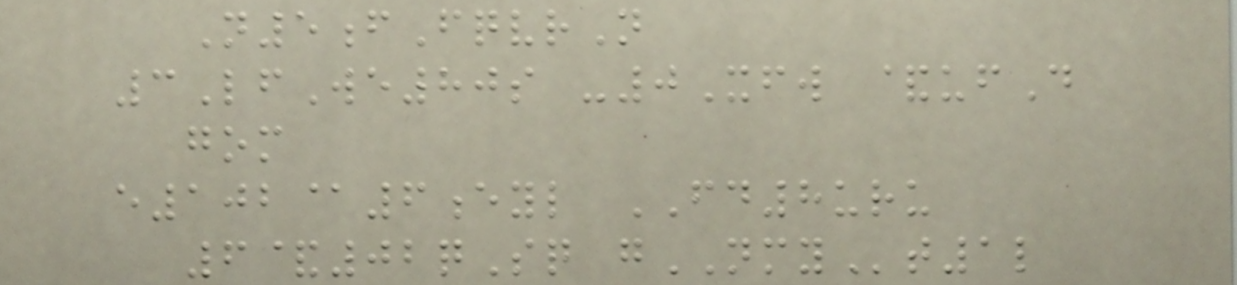N5fFqvrN
3LfWe80s -0Xfw &ufD
gom
e102@6eyl FD8uru
6&02qSq gNMYt1l
